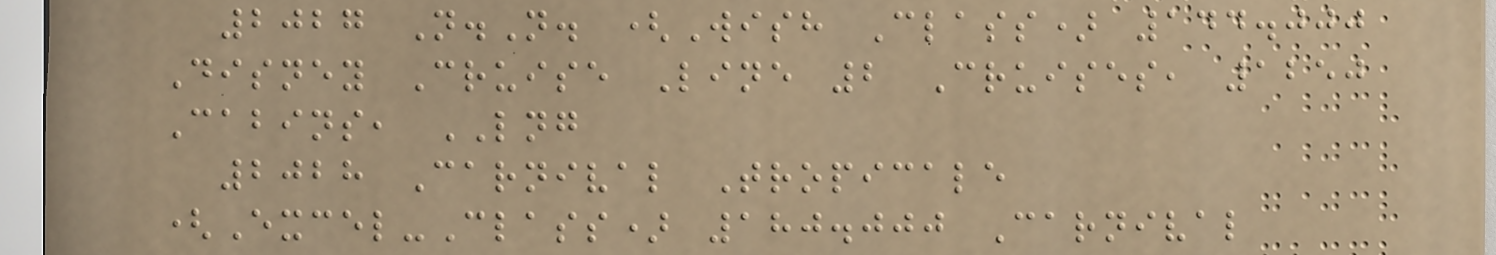2027 N.N. (Wish Class) 144.000
Disney Cruise Line 2 Cruises, 1250
Cabins, LNG
2028 Carnival Tropicale
(Excel-Class) 180.000 Carnival
